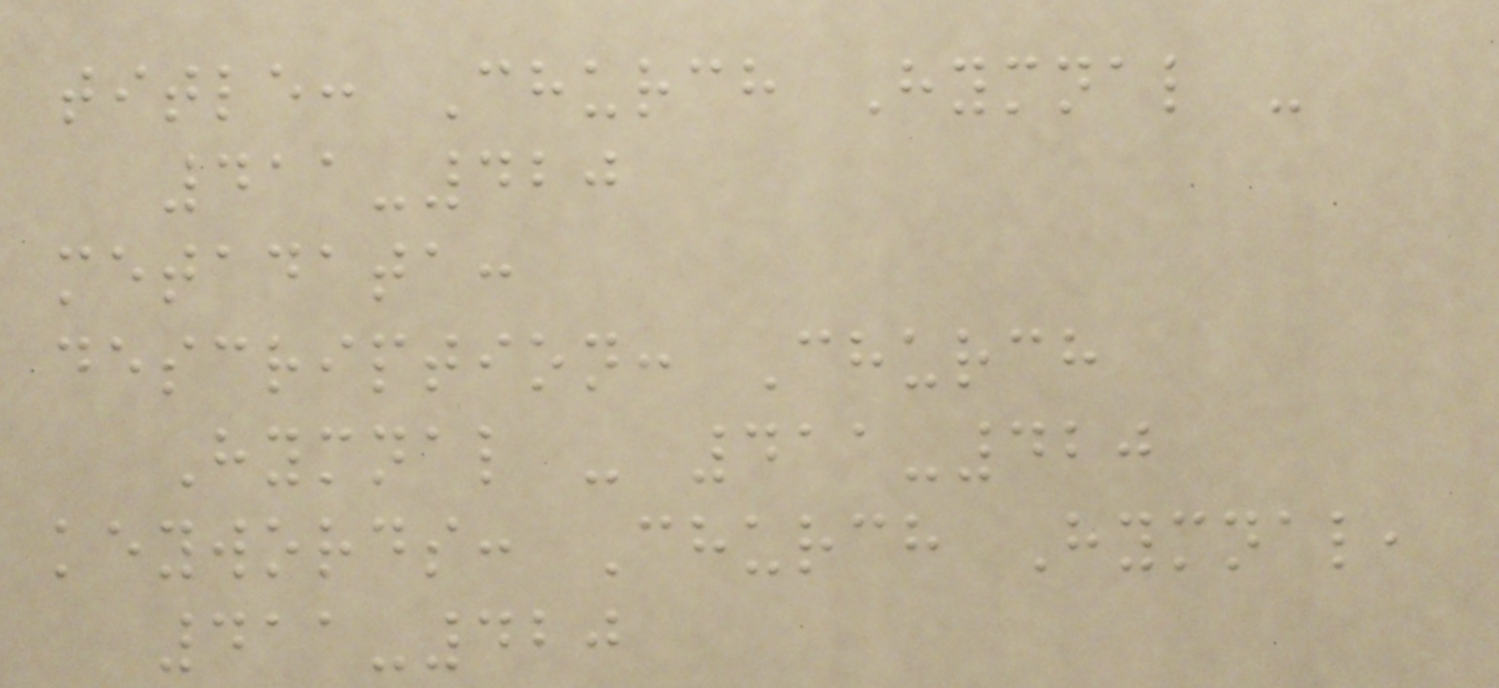title: Church Hymnal -
411-420
metadata:
description: Church
Hymnal - 411-420
keywords: Church Hymnal,
411-420
